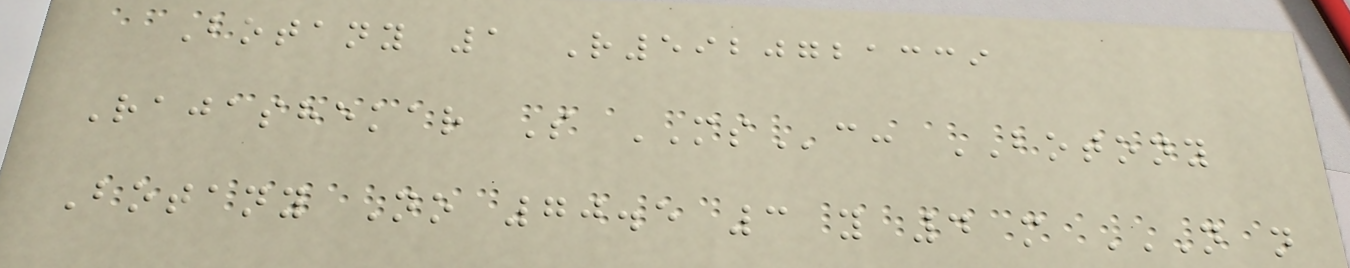Botany 1 R5920721339
Rajashekar S MSc: BOTONY
Botany No 70.5 3 y 4 m N N
